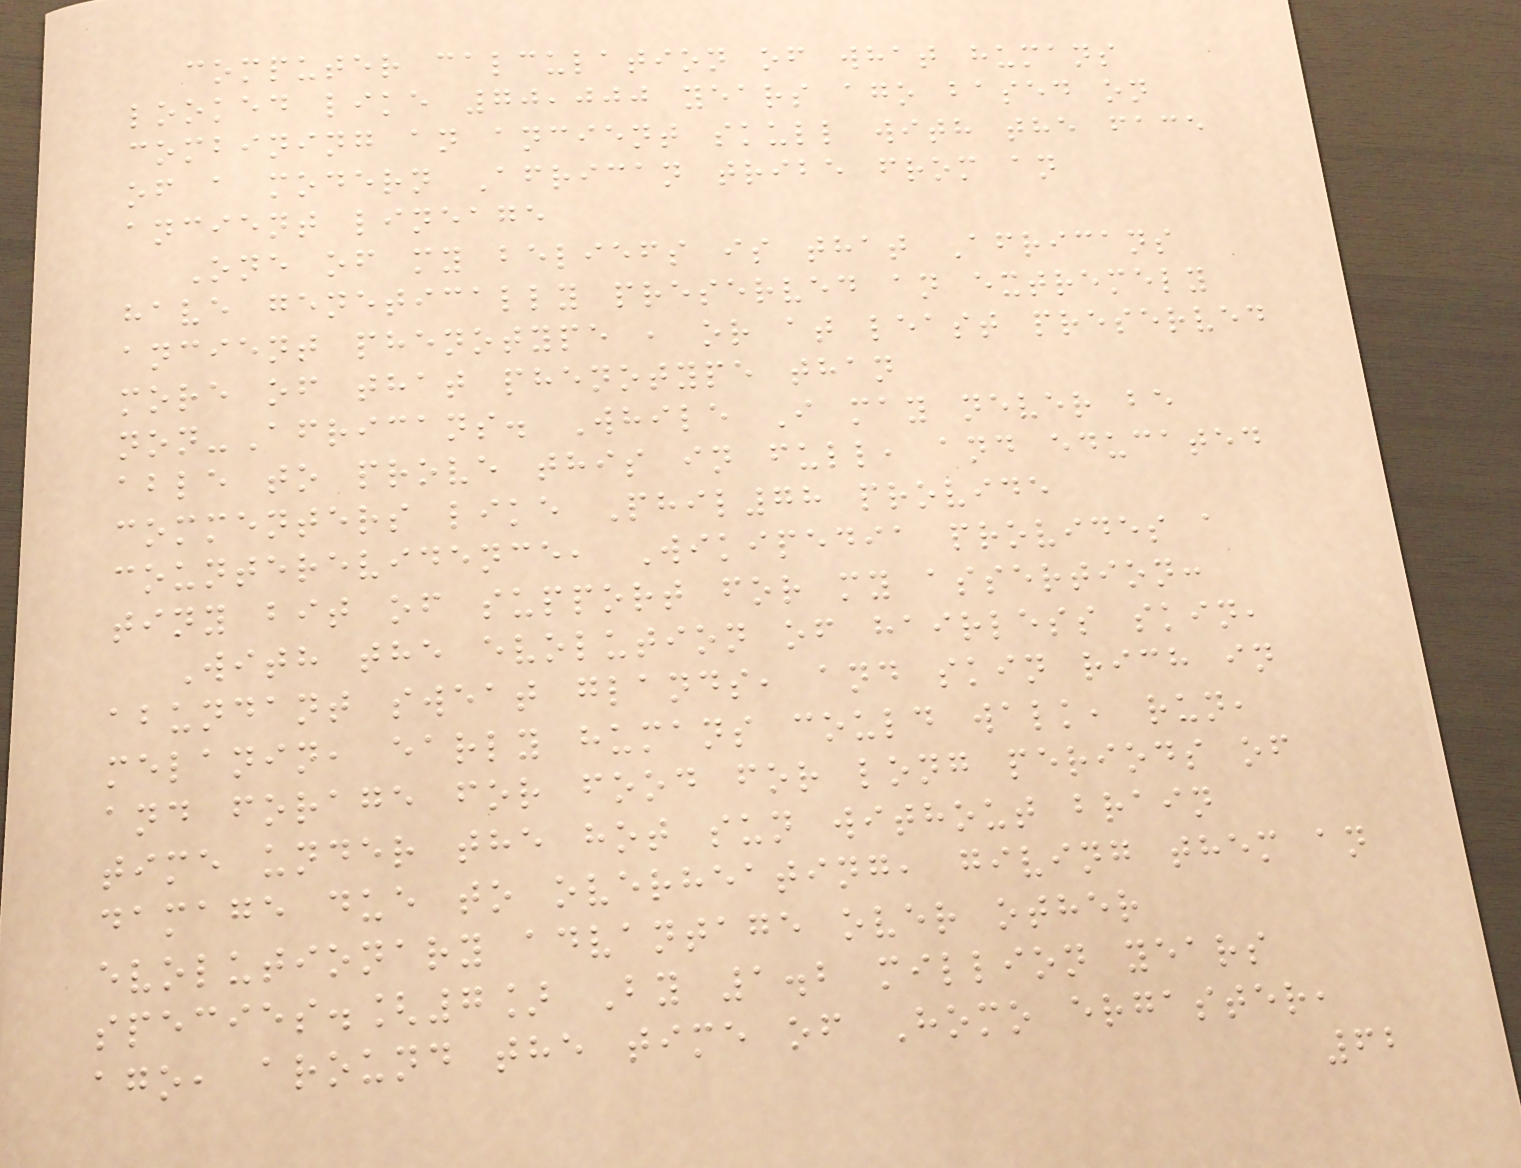computer calculation of what humans
looked like 70,000 years ago based on
combining an ancient skull with the face
of a modern African tribe from an
ancient lineage
One of my beliefs is that Africans
have genetically preserved an extremely
ancient phenotype , or at least preserved
more of that phenotype than
non-Africans. While I may never be
able to prove this in full, and educated
commenters like Phil78 provide
counterevidence, Wikipedia provides a
tiny bit of support for my assertion:
With the evolution of hairless skin,
abundant sweat glands, and skin rich in
melanin, early humans could walk, run,
and forage for food for long periods of
time under the hot sun without brain
damage due to overheating, giving them an
evolutionary advantage over other
species.[7] By 1.2 million years
ago, around the time of Homo ergaster,
62
